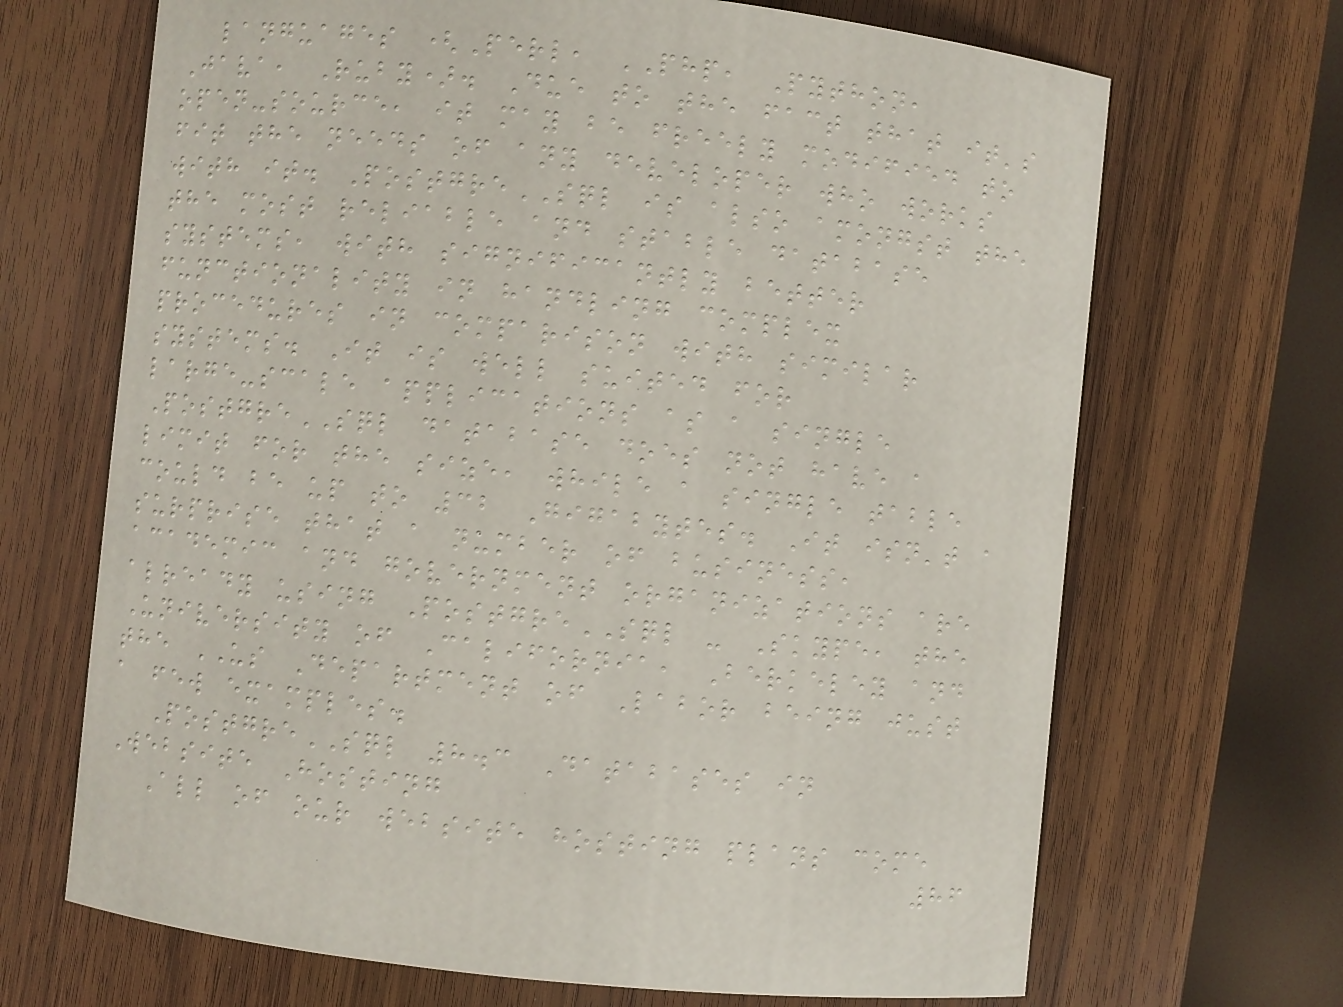languages (Perl, PHP, Python,
Java, Ruby). Due to the fact that it's
open-source, it may be freely modified to
fit the needs of any developer who works
with it. PostgreSQL is also amongst the
the most reliable and stable database
systems, with significantly better
functionality in handling complex
procedures in comparison with similar
systems. It is well suited for
large-scale applications as a single
PostgreSQL database does not have a
limit for the size, while a single table
could be up to 32 Gigabytes. It isn't a
surprise that a number of business,
academic and government organizations are
already using PostgreSQL - Skype, the
University of California, Berkeley and
the US Department of Labor being just
a few examples.
PostgreSQL 8.3 Databases in
Website Hosting
All of our website hosting plans come
86
